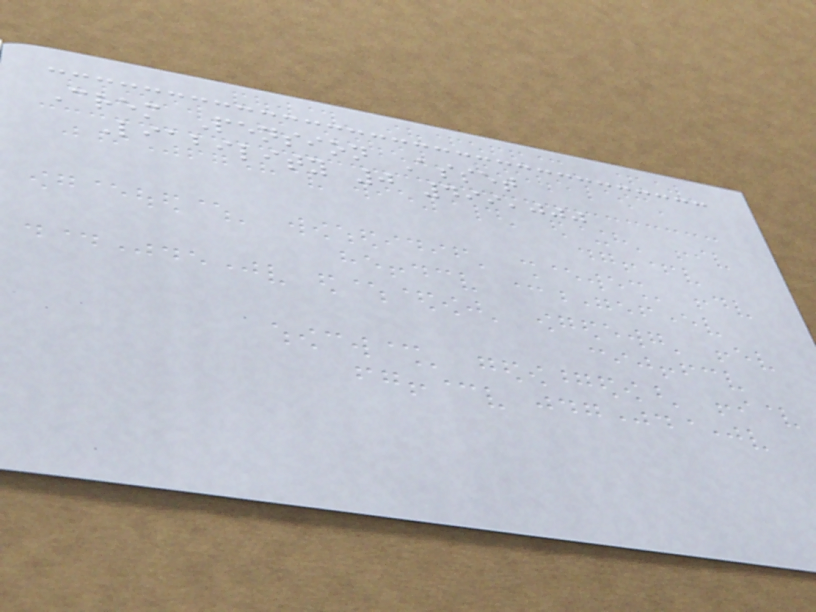Crem Pension Asset
Liability 0 499,000
